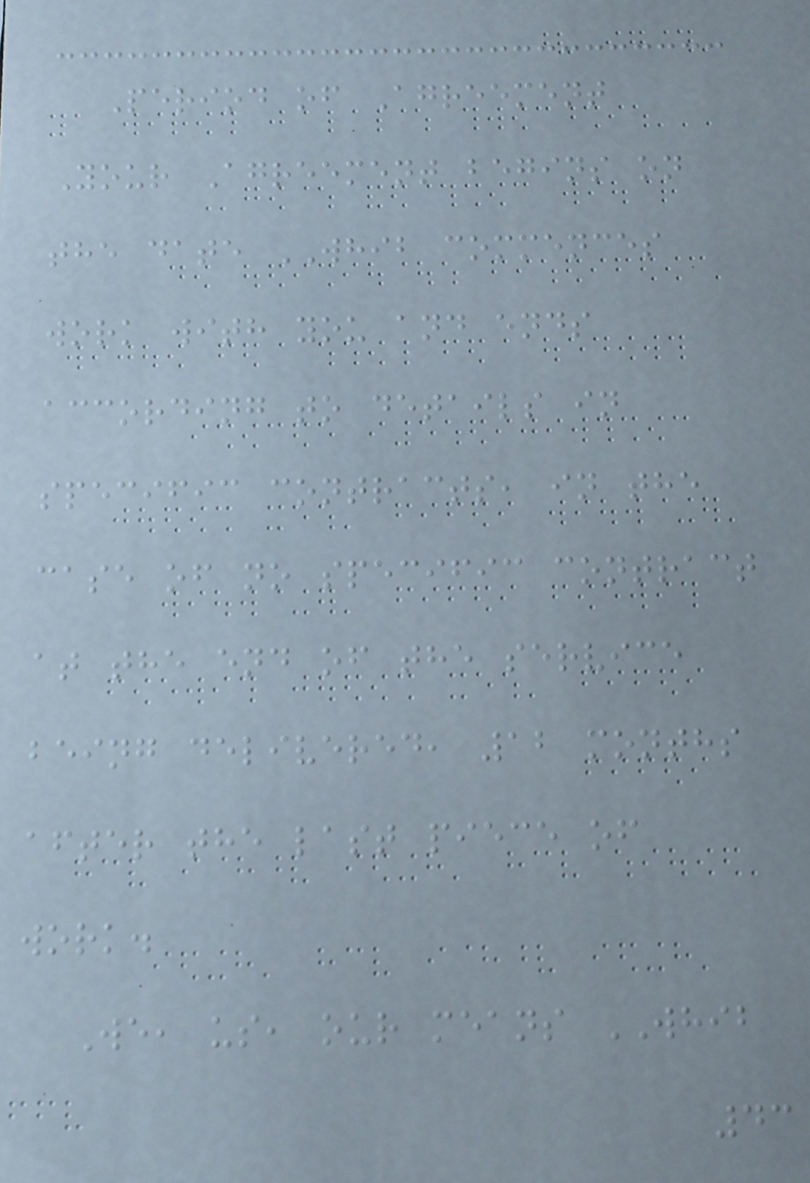Period of Agreement
Your Agreement begins on
the date WHIB commences
work with you and ends
according to details in
specific contracts, in the
case of no specific contract
at the end of the service
being delivered, 12 months
after the last piece of
work.
We, us, our means WHIB
43
